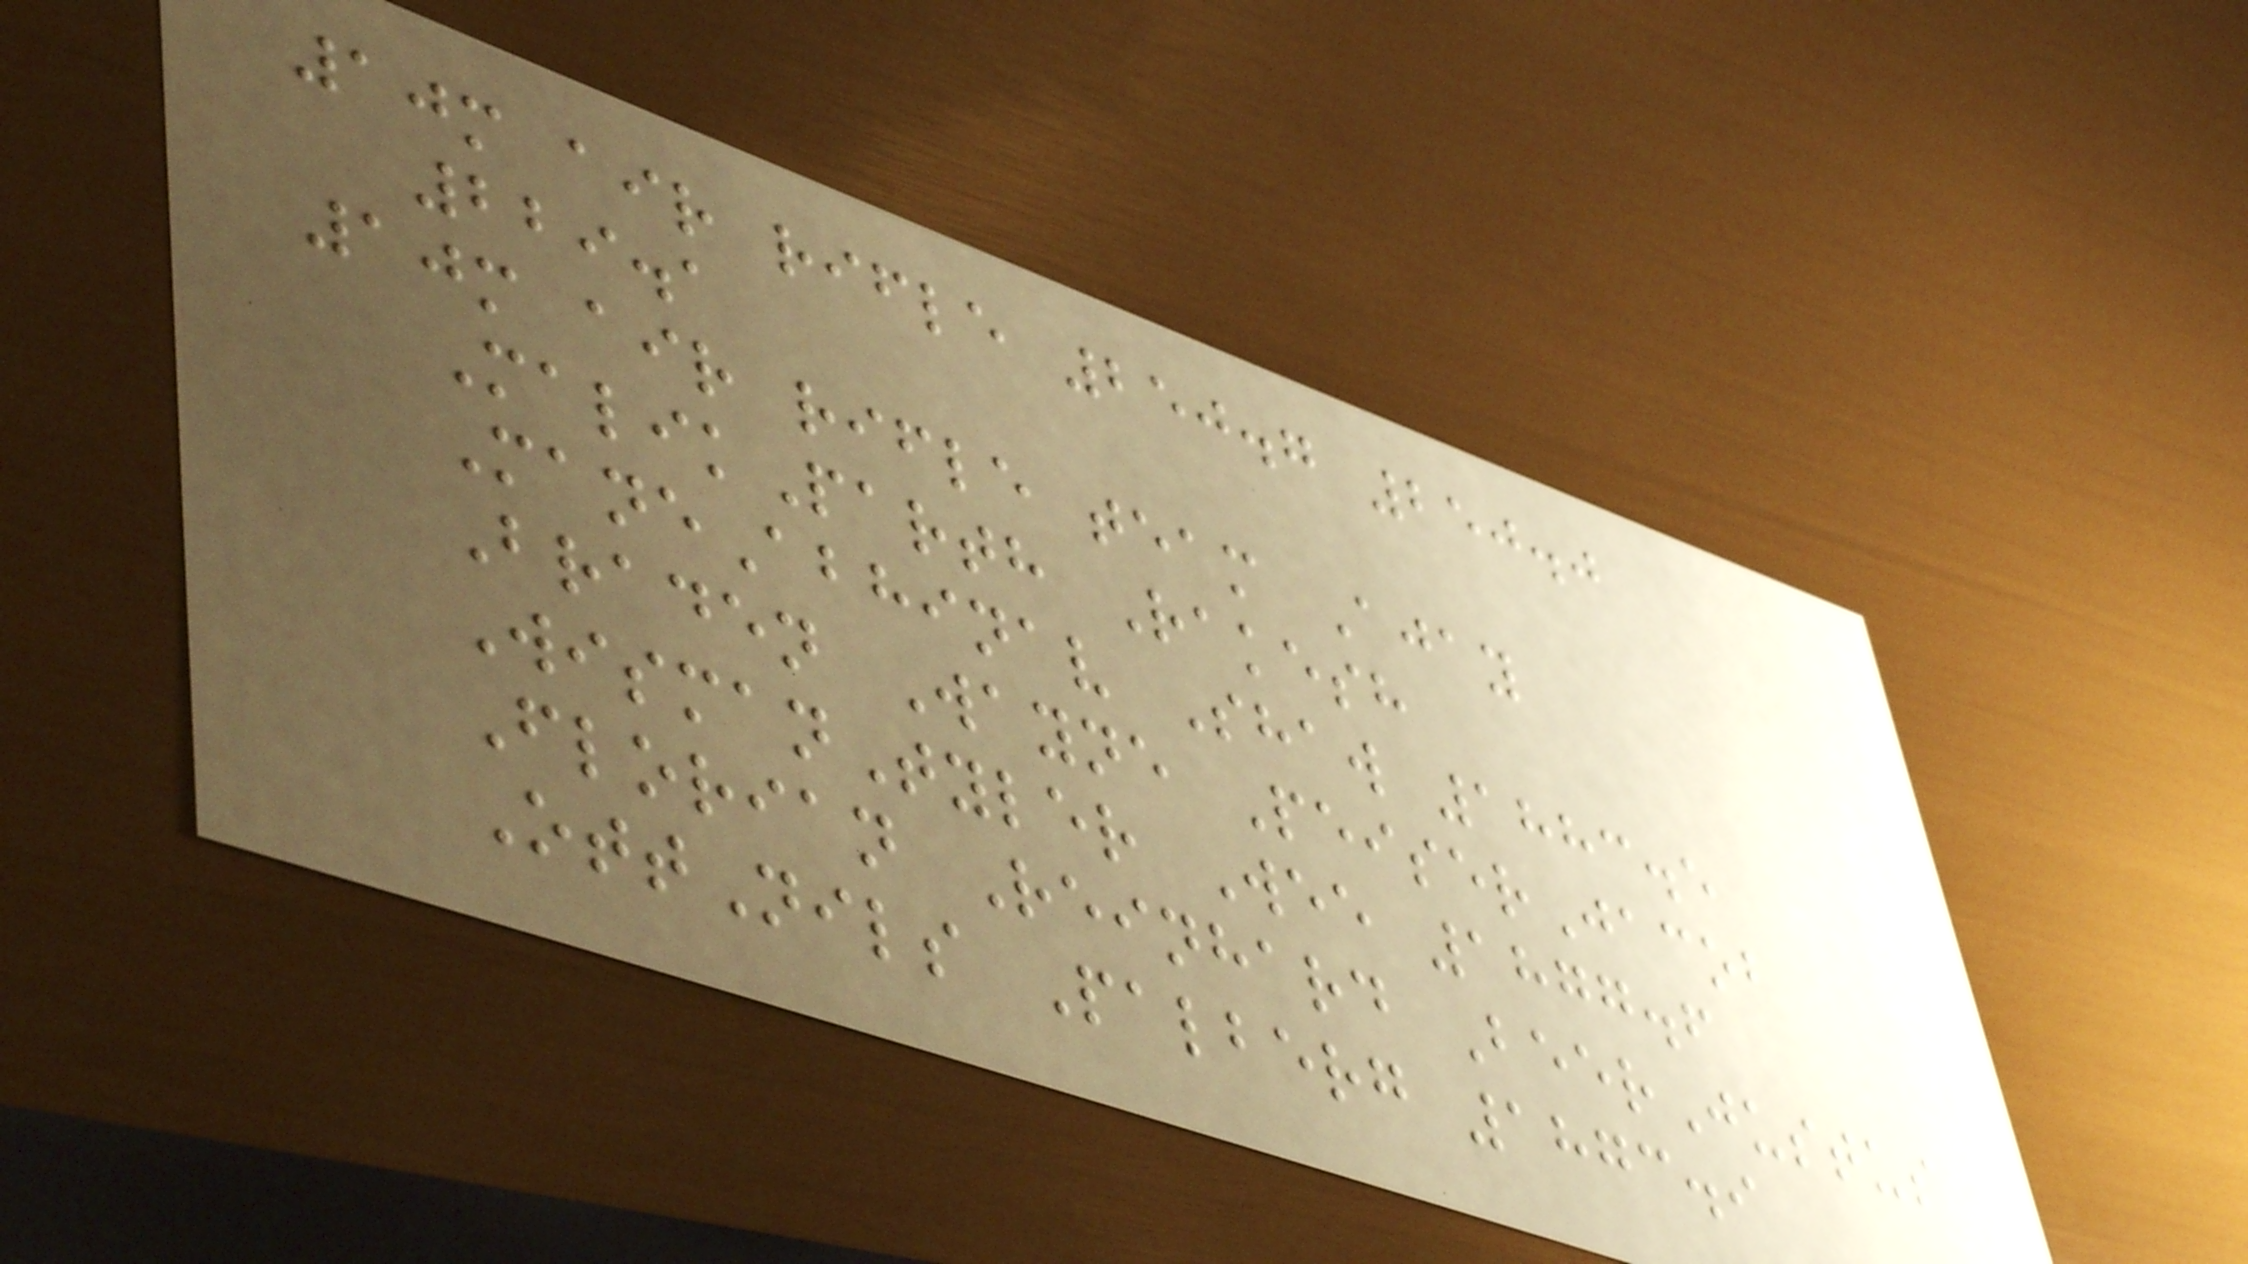10m air rifle 250.7 250.0
229.1
10m air rifle team Ajay
MalikParth Rakesh
ManeAbhinav Shaw 1883.5
Braden Wayne PeiserJacob
WismanTyler Wee 1877.6
Florian Reinhard BeerJustus
OttNils Palberg 1873.9
